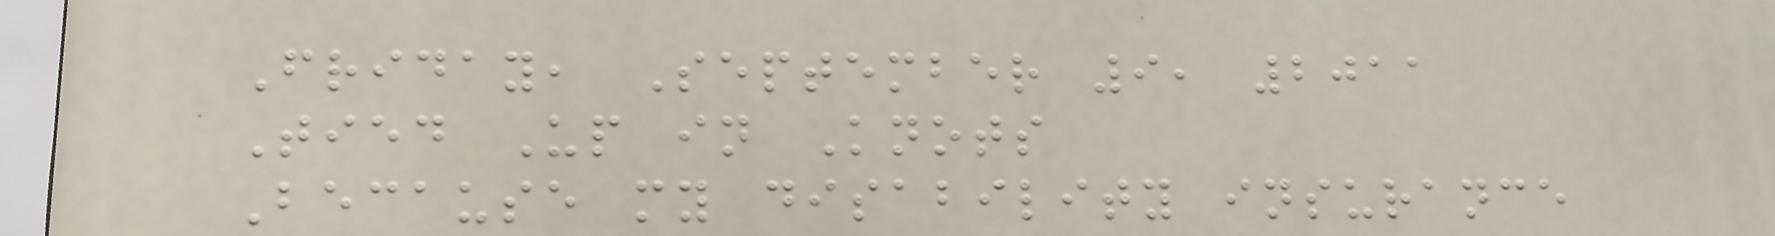Friday, September 9, 2011
Tied Up in Knots
Because my disability insurance
